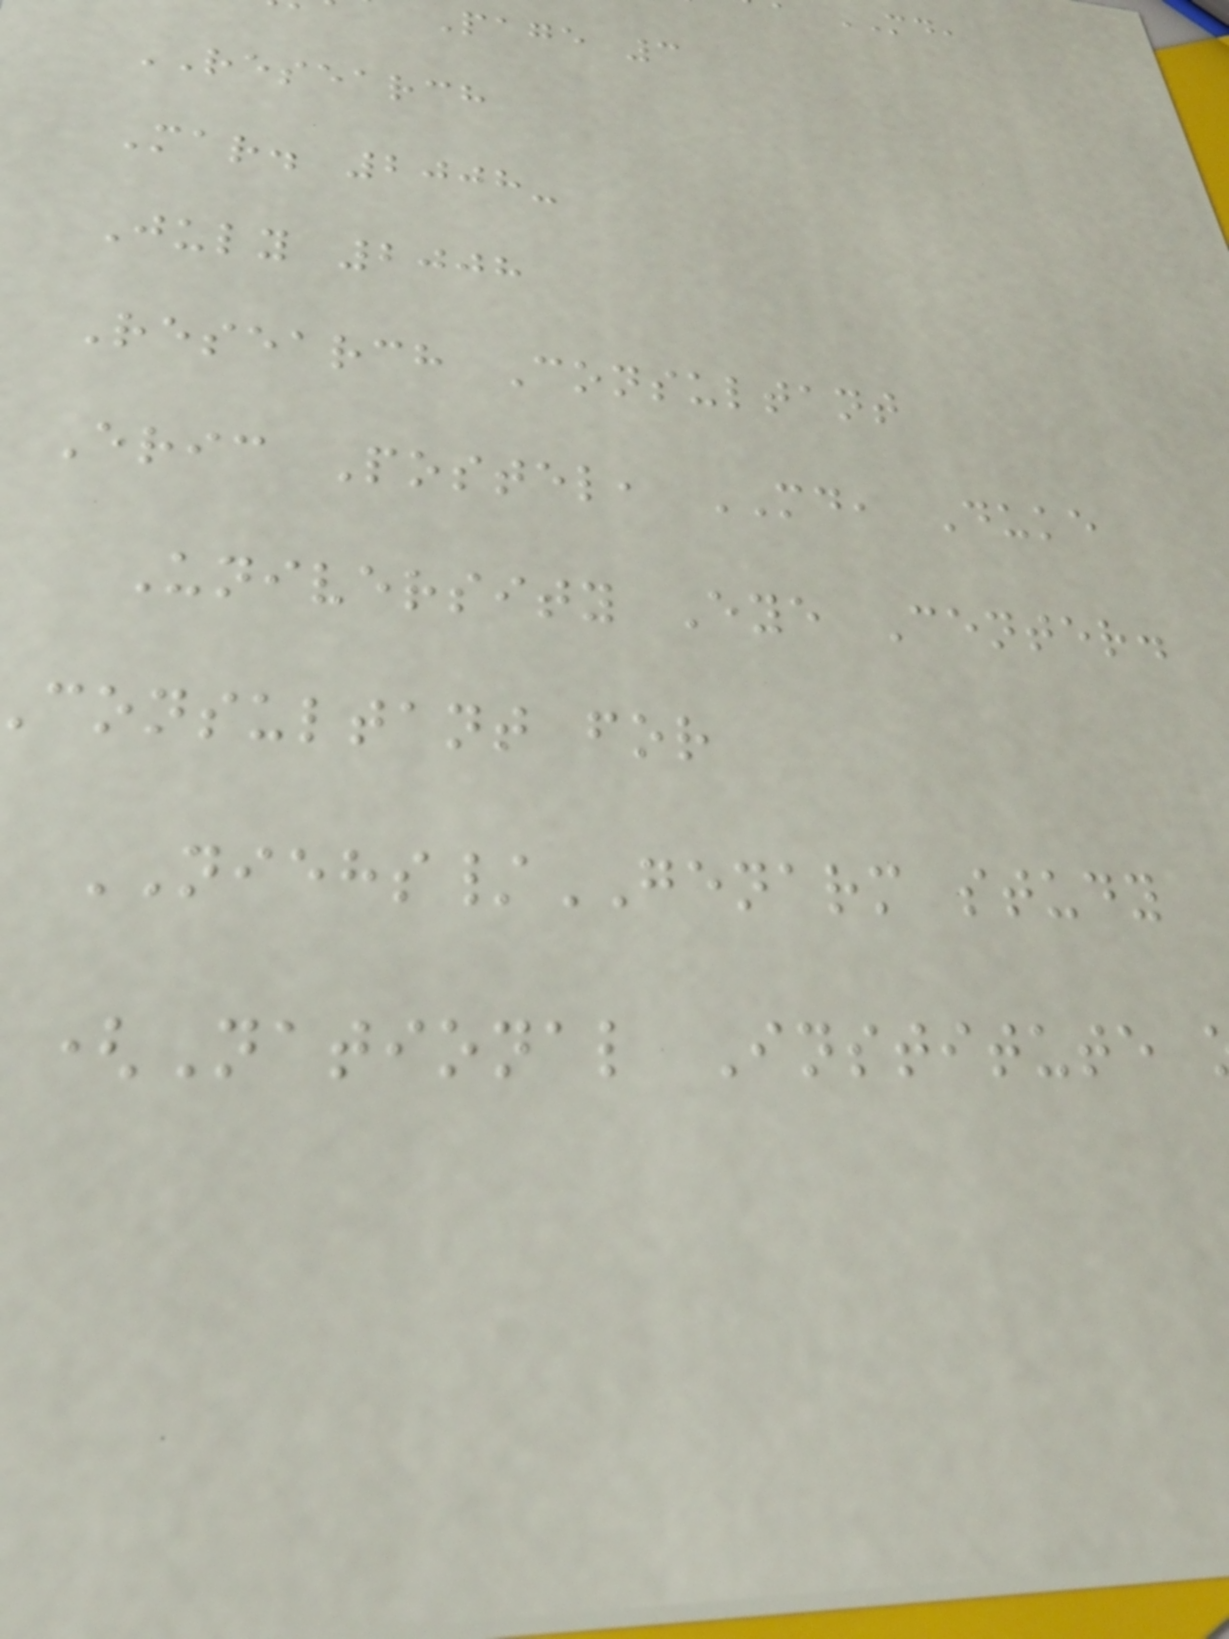Page 3
RESEARCH
Mar. 2008-
July 2008
Research Consultant
Eric Postel, MD, Duke
University Eye Center.
consultant for
NIEHS/GENARM study
(National Institute
